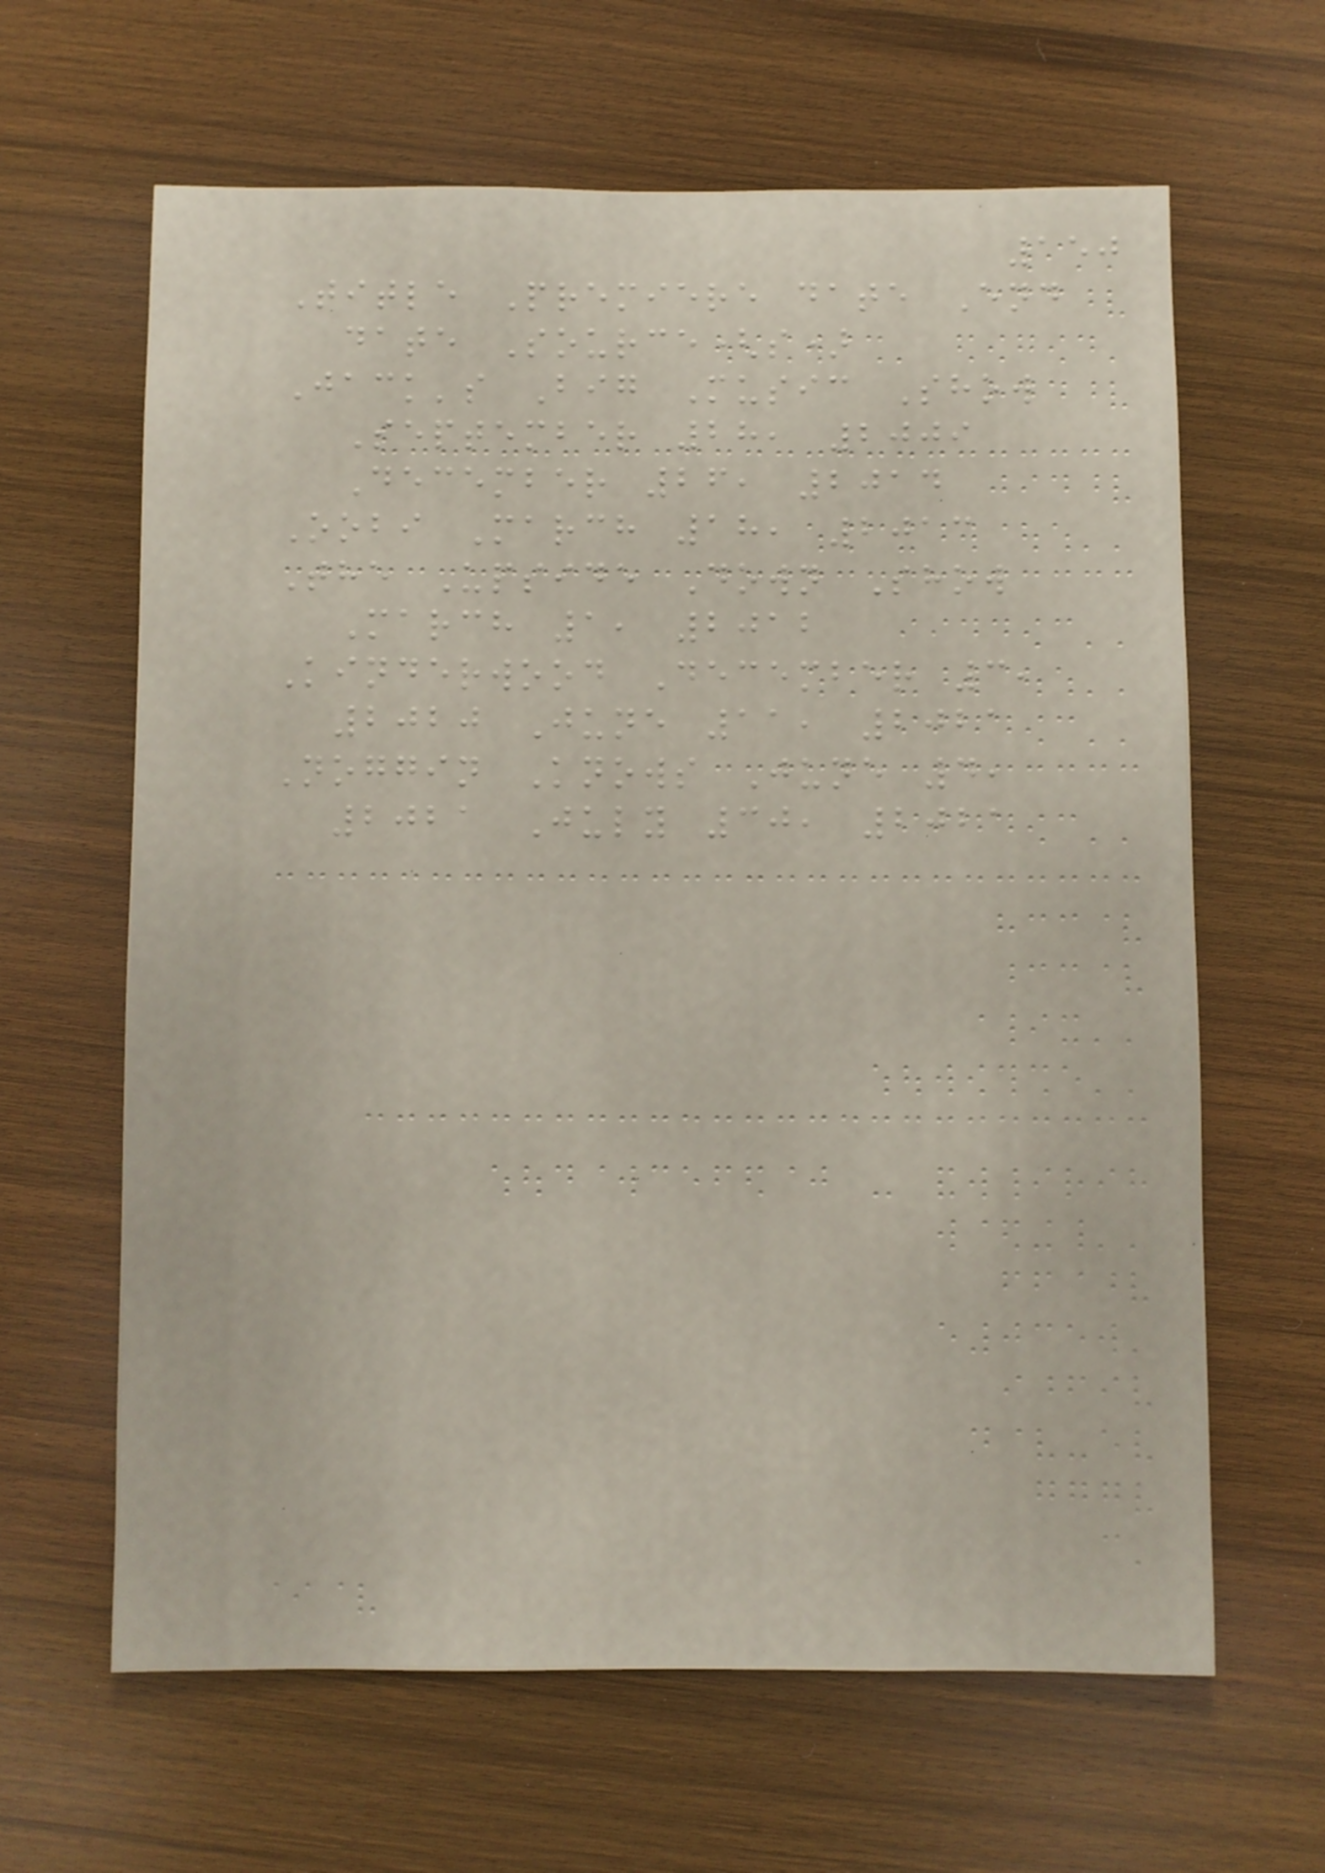150
Title Premiere date End
date Source(s)
Jack's Big Music Show
September 28, 2009
December 26, 2014
Oobi March 18, 2013
The Upside Down Show
March 1, 2012
Kinderwood December 3,
2020 June 11, 2021
Noggin Knows June 4,
2021 July 30, 2021
